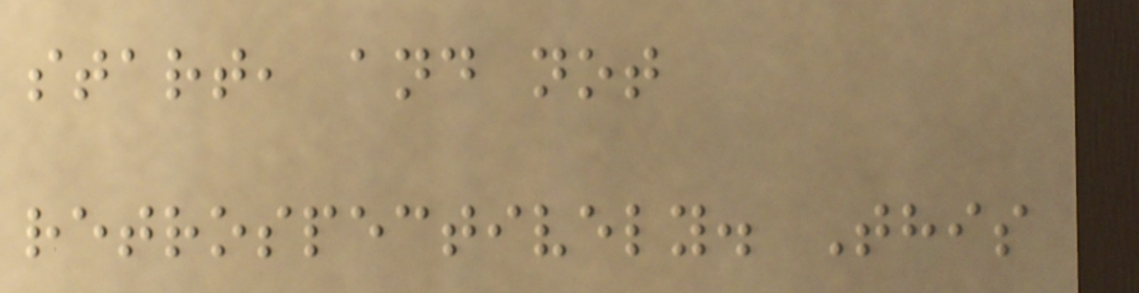start, and not
retrospectively. This
